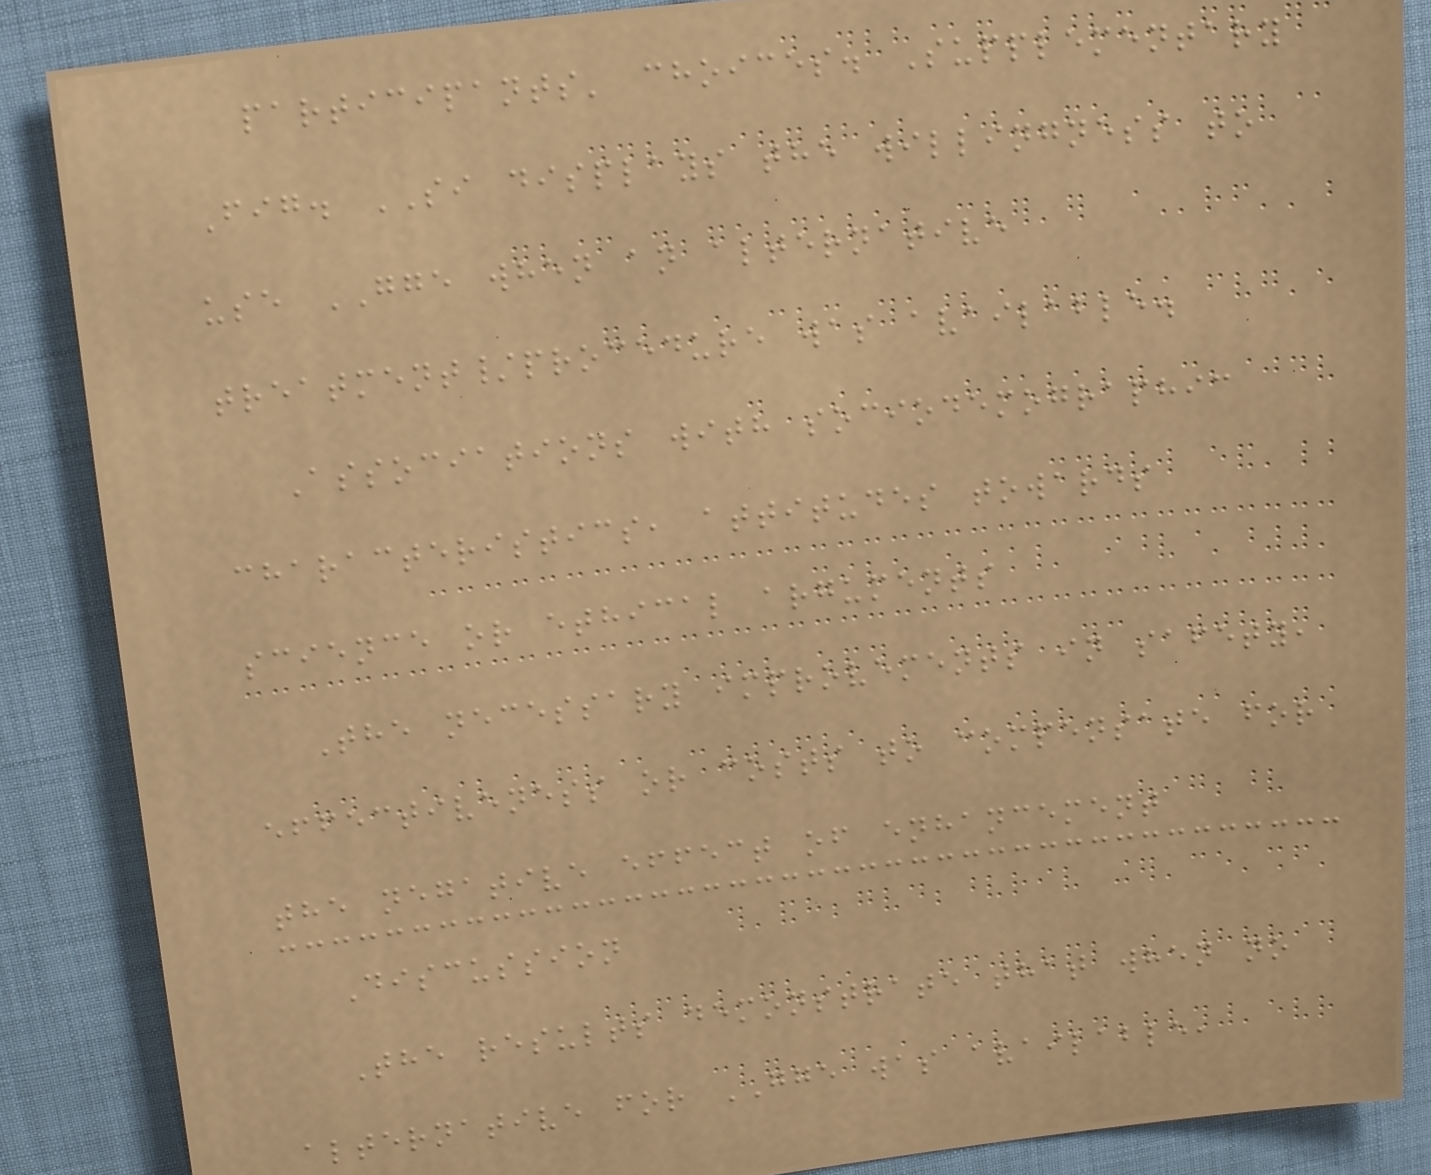participants' choices. Supplementary
Fig. SI displays the willingness to
use GGE when an alternative
treatment/procedure was available.
Associations with sociodemographic
characteristics, attitudes towards
science or ethical arguments
The necessary improvements in safety,
effectiveness or costs to compensate for
the negative effect of enhancement
Discussion
The results demonstrate that when no
alternative for GGE was available,
